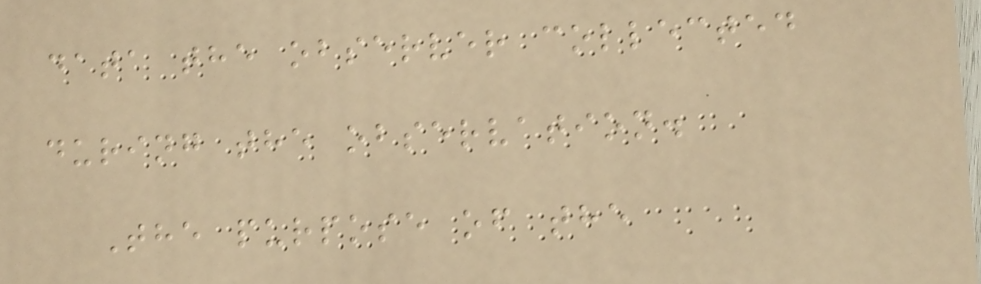data the observer collected
during the observation.
The purpose of the
